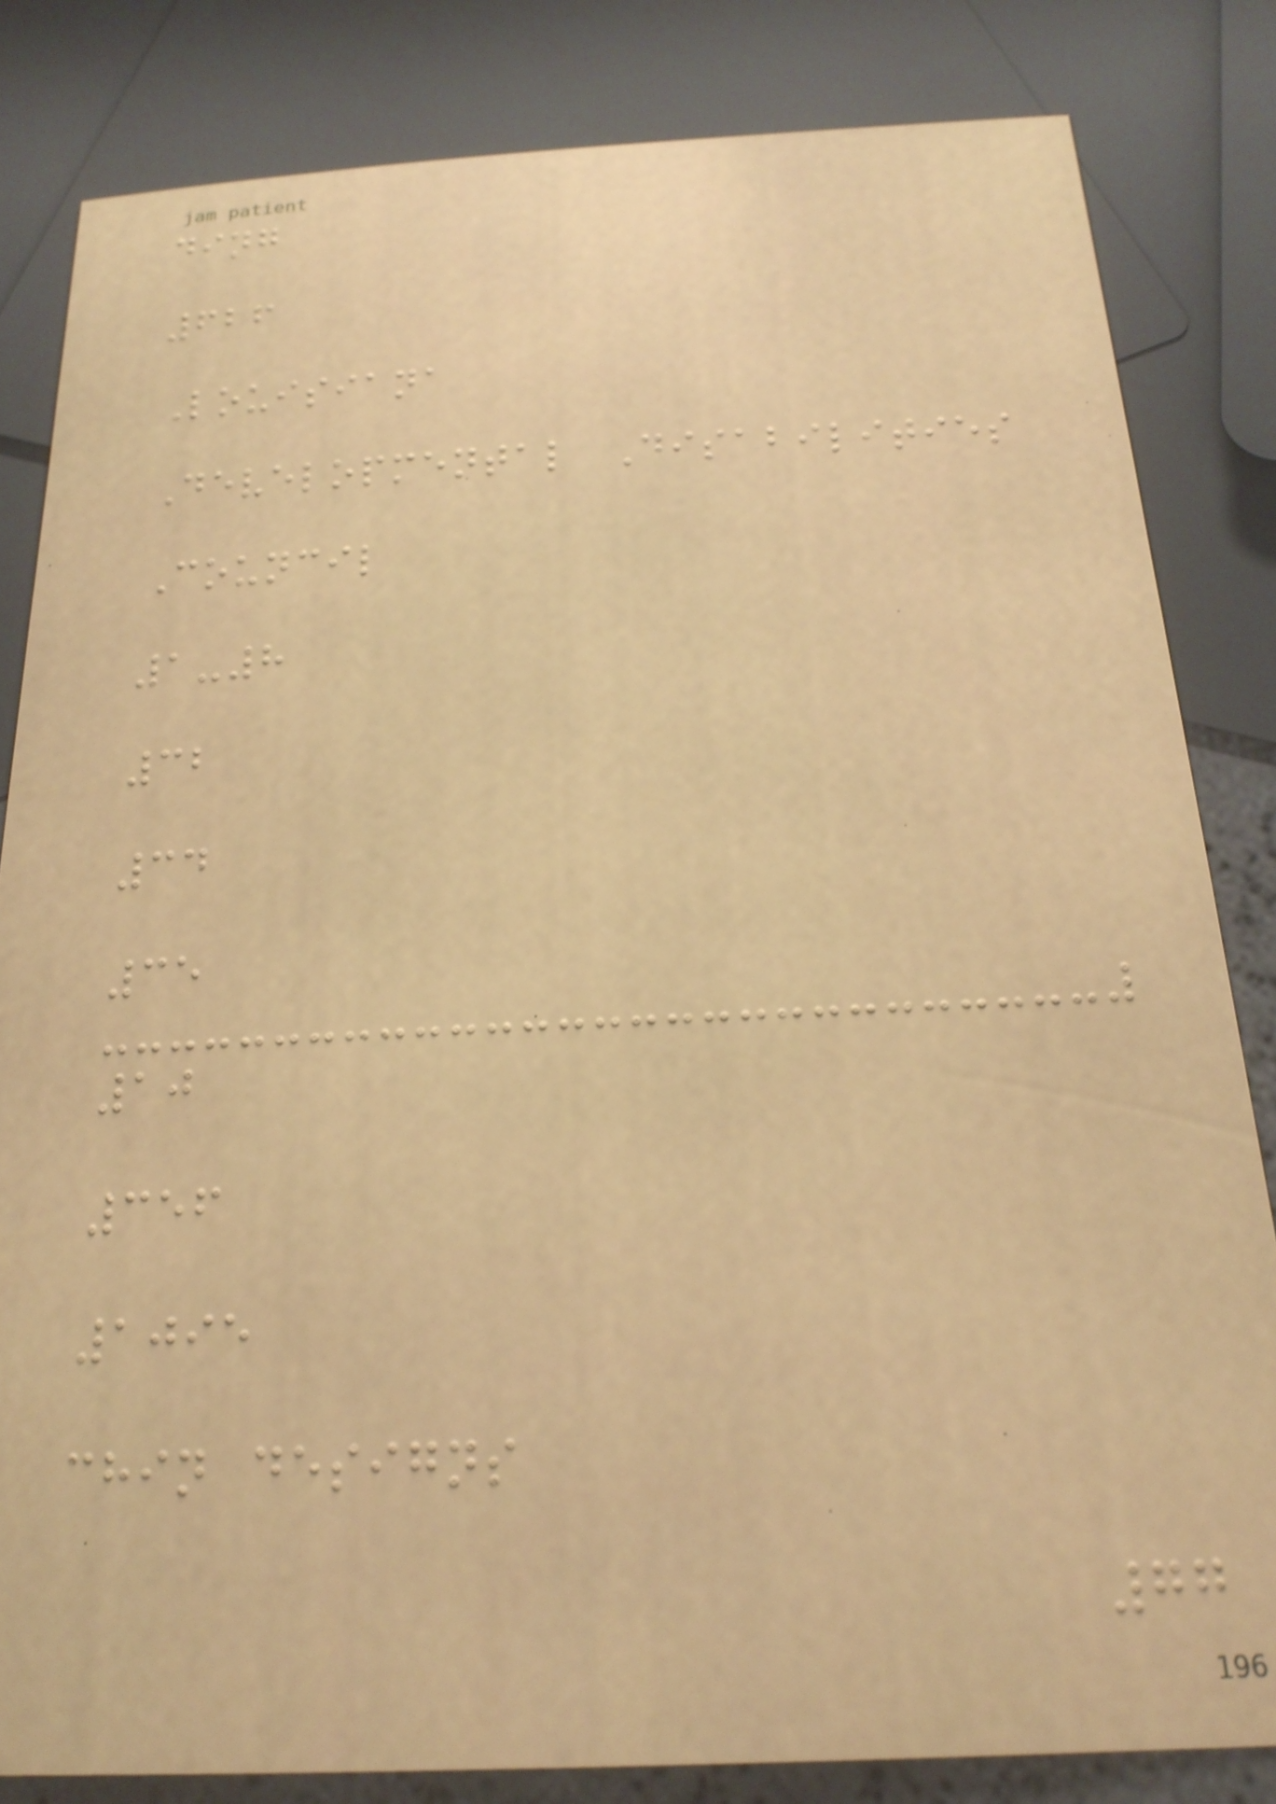ding
626
Louisiana
Developmental Disabilities
Council
1-8
32
34
35
10
356
1095
chin designs
77
